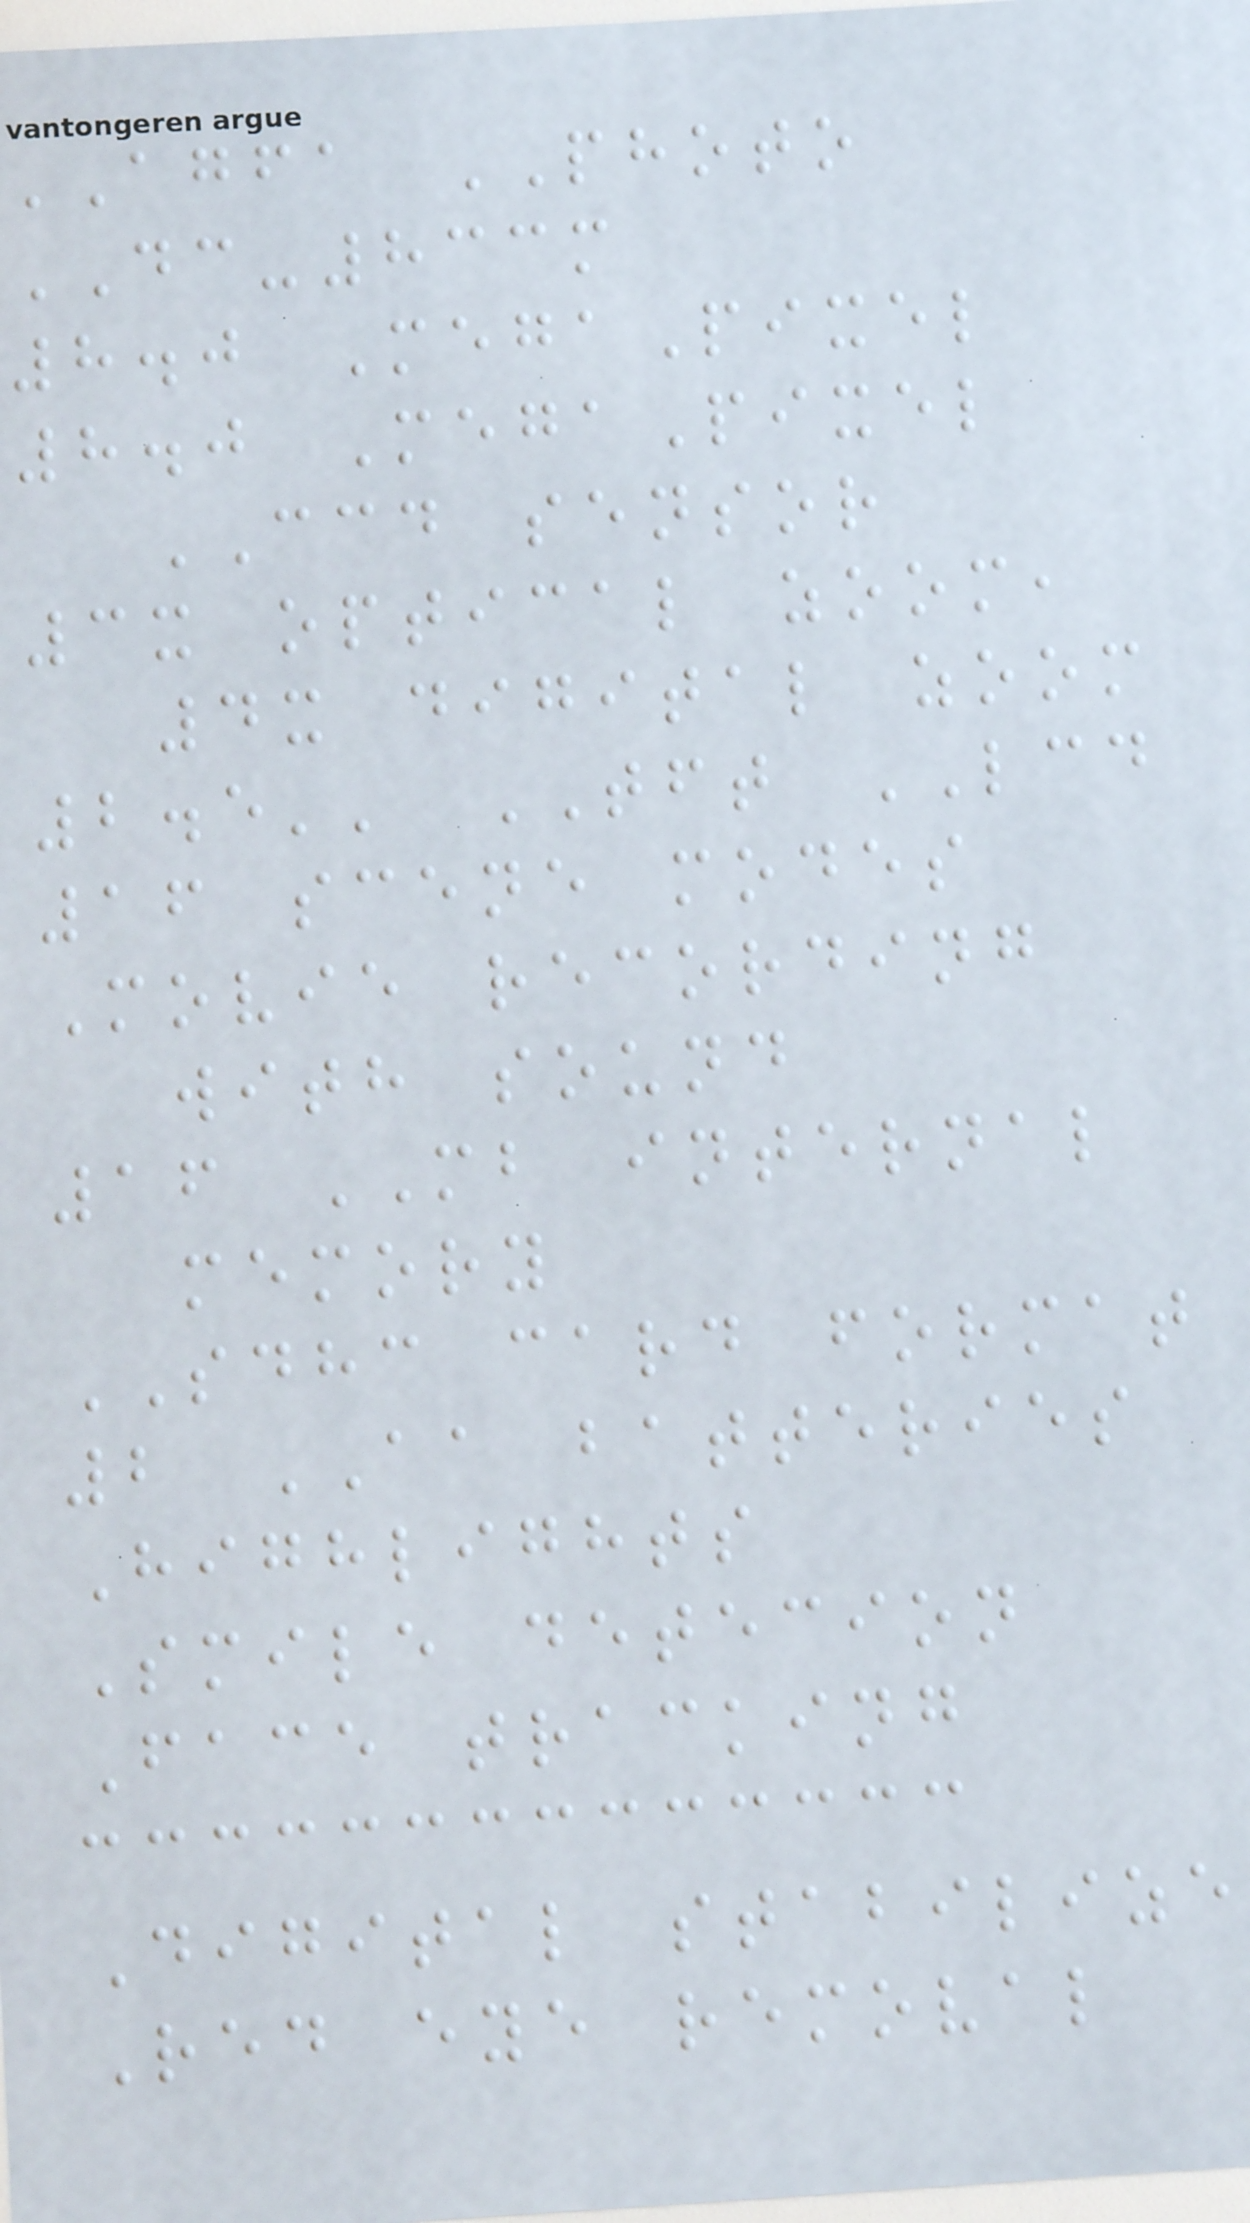AGFA PHOTO
DC-833m
8.0 MegaPixel
8.0 MegaPixel
CCD sensor
3x optical zoom,
4x digital zoom
2.5'' TFT LCD
16 scene modes
Movie recording
with sound
16 MB internal
memory
SDHC card format
2 AA batteries
Highlights
Smile detecion
Face tracking
Digital stabilize
Red eye removal
